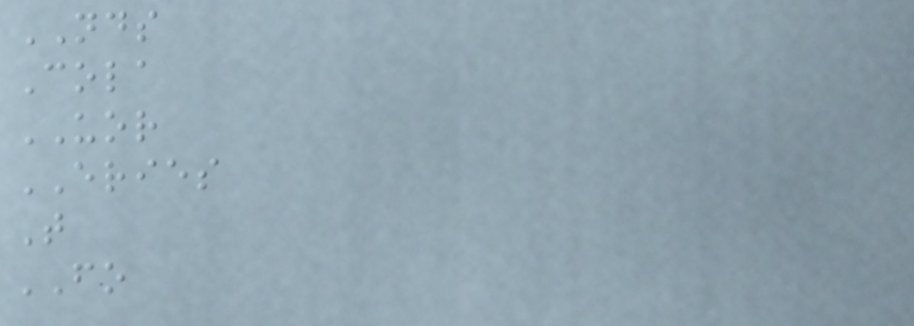NDS
Cola
UOR
ERIES
T
FO
